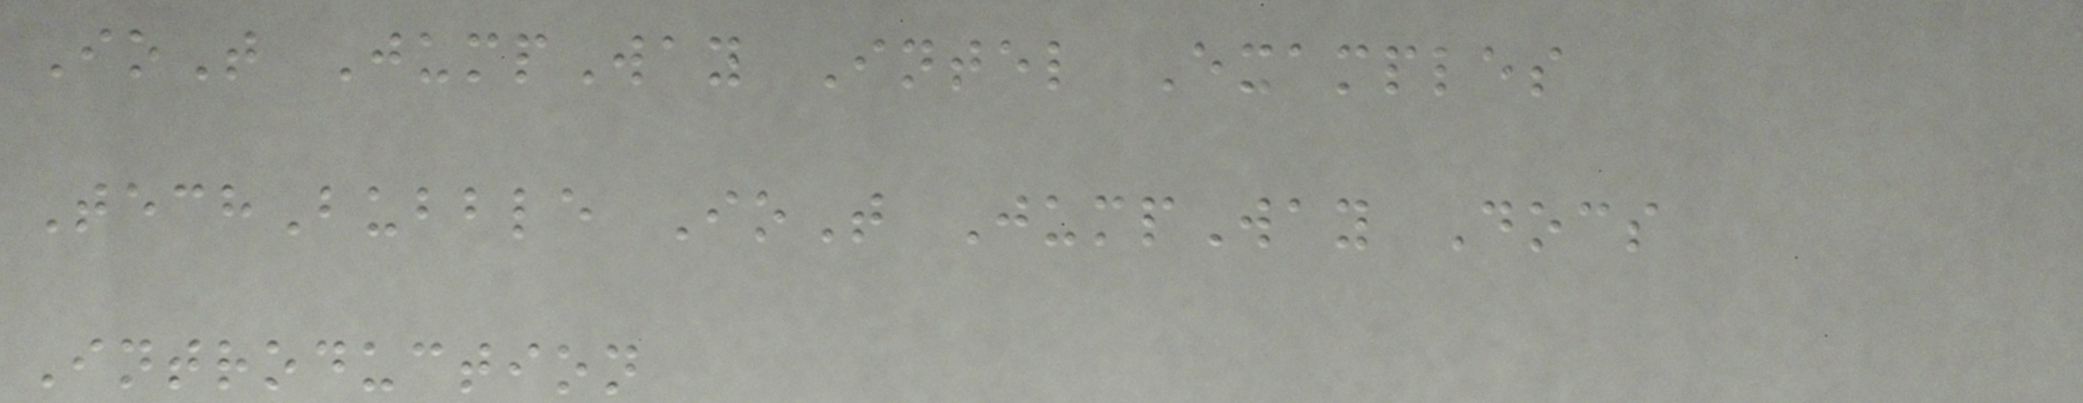IoT JumpWay Intel Examples
TechBubble IoT JumpWay Docs
Introduction
